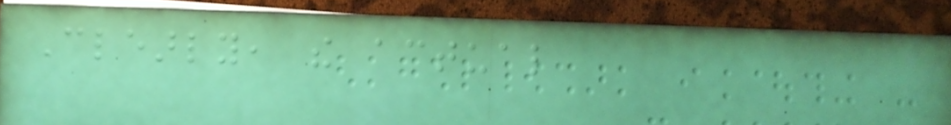Clearly, the actual
